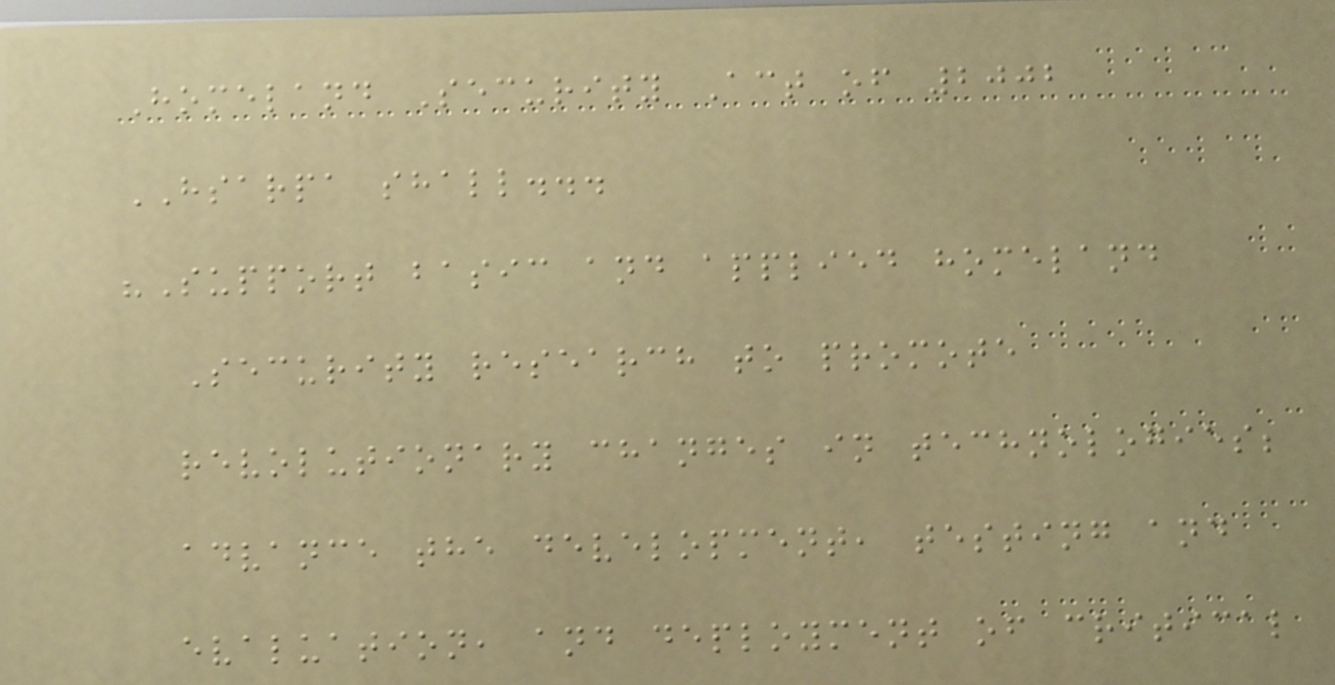Homeland Security Act of 2002
HSARPA shall...
"Support basic and applied homeland
Security research to promote
revolutionary changes in technologies;
advance the development, testing and
evaluation, and deployment of critical
